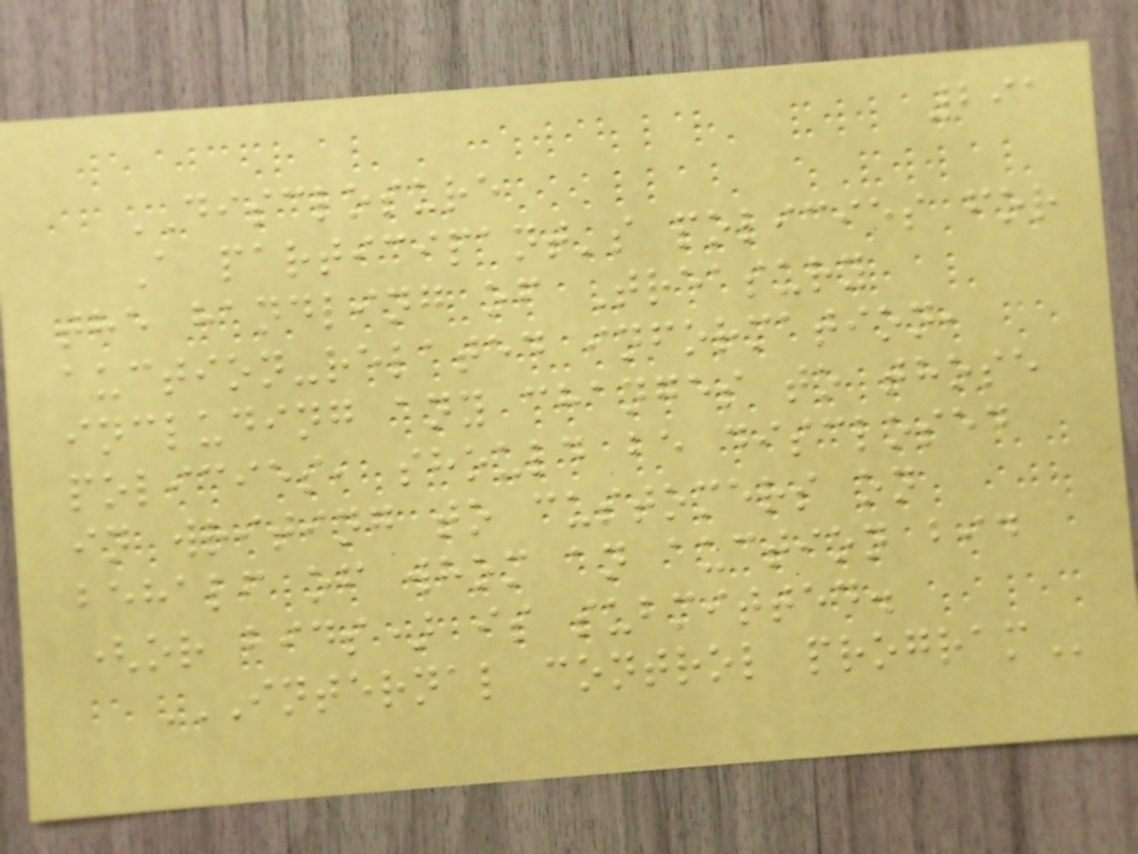291
DISCLOSURE
A participant's policies for
the handling of Treasury
auction-related information,
including any changes to those
policies, should be disclosed
in writing to customers on
behalf of whom an auction bid
(or bids) is submitted.
INTERNAL CONTROL PROGRAM
